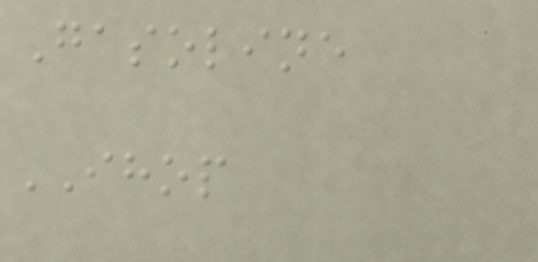Gasoline
IHOP
